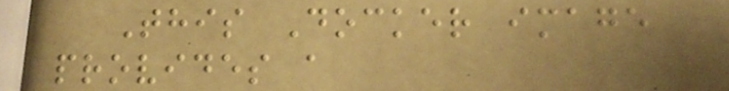This Docker image
provides a
